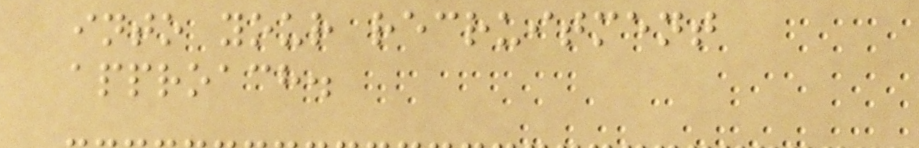into your recruitment
approach.
